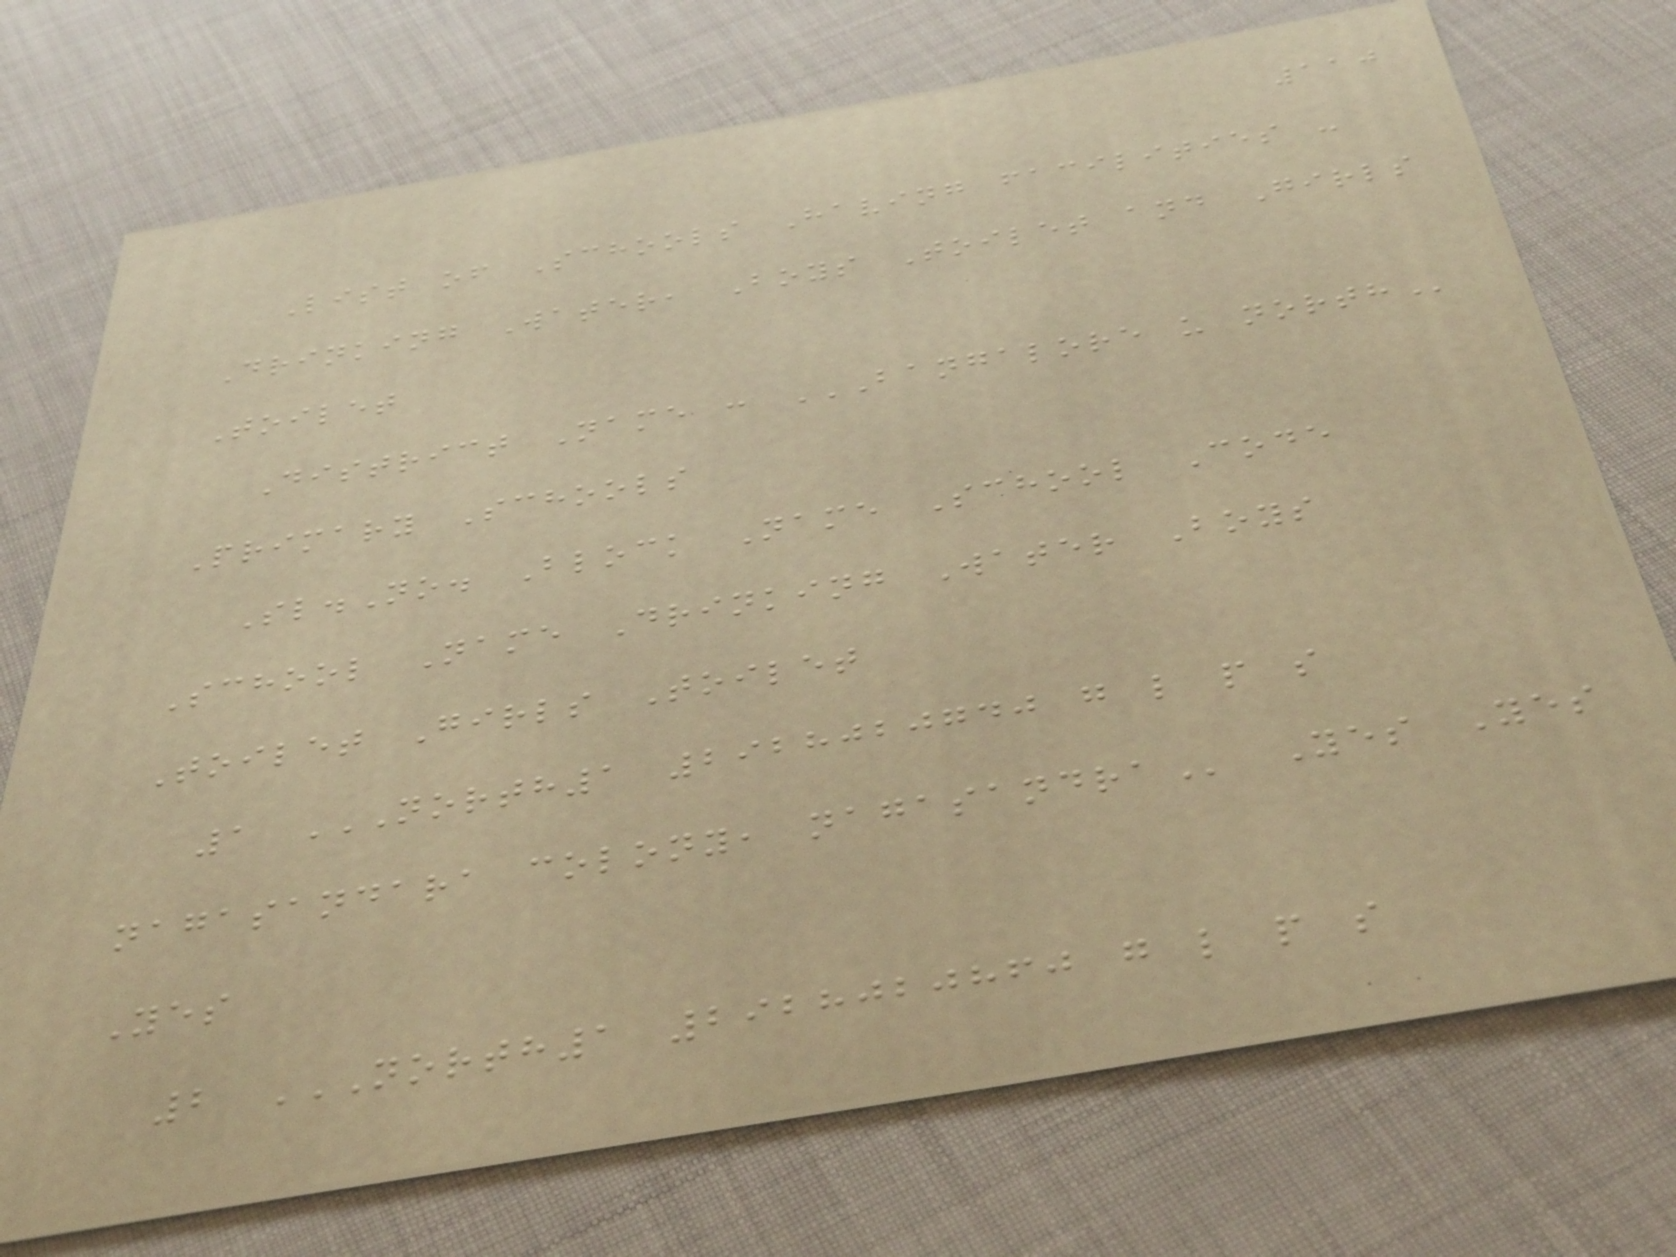110
List of Schools Having facilities -
Drinking Water, Boys Toilet and Girls
Toilet
District Name : BANGALORE U NORTH
Primary Schools
Sl.No. Block Name School Code
School Name Drinking Water Boys
Toilet Girls Toilet
1 NORTH1 2928020740 G L P S
NAGASANDARA COLONY, NAGASANDRA Yes Yes
Yes
2 NORTH1 2928020860 G L P S
